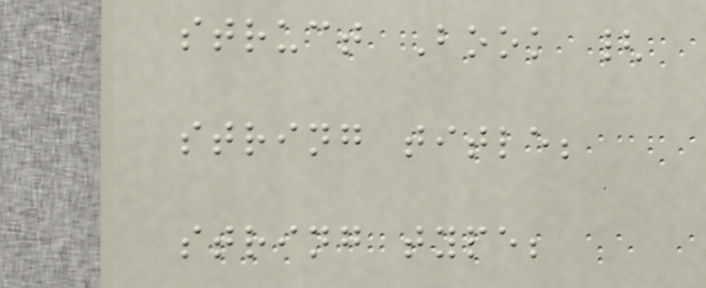struct Book {
string title;
string type;
